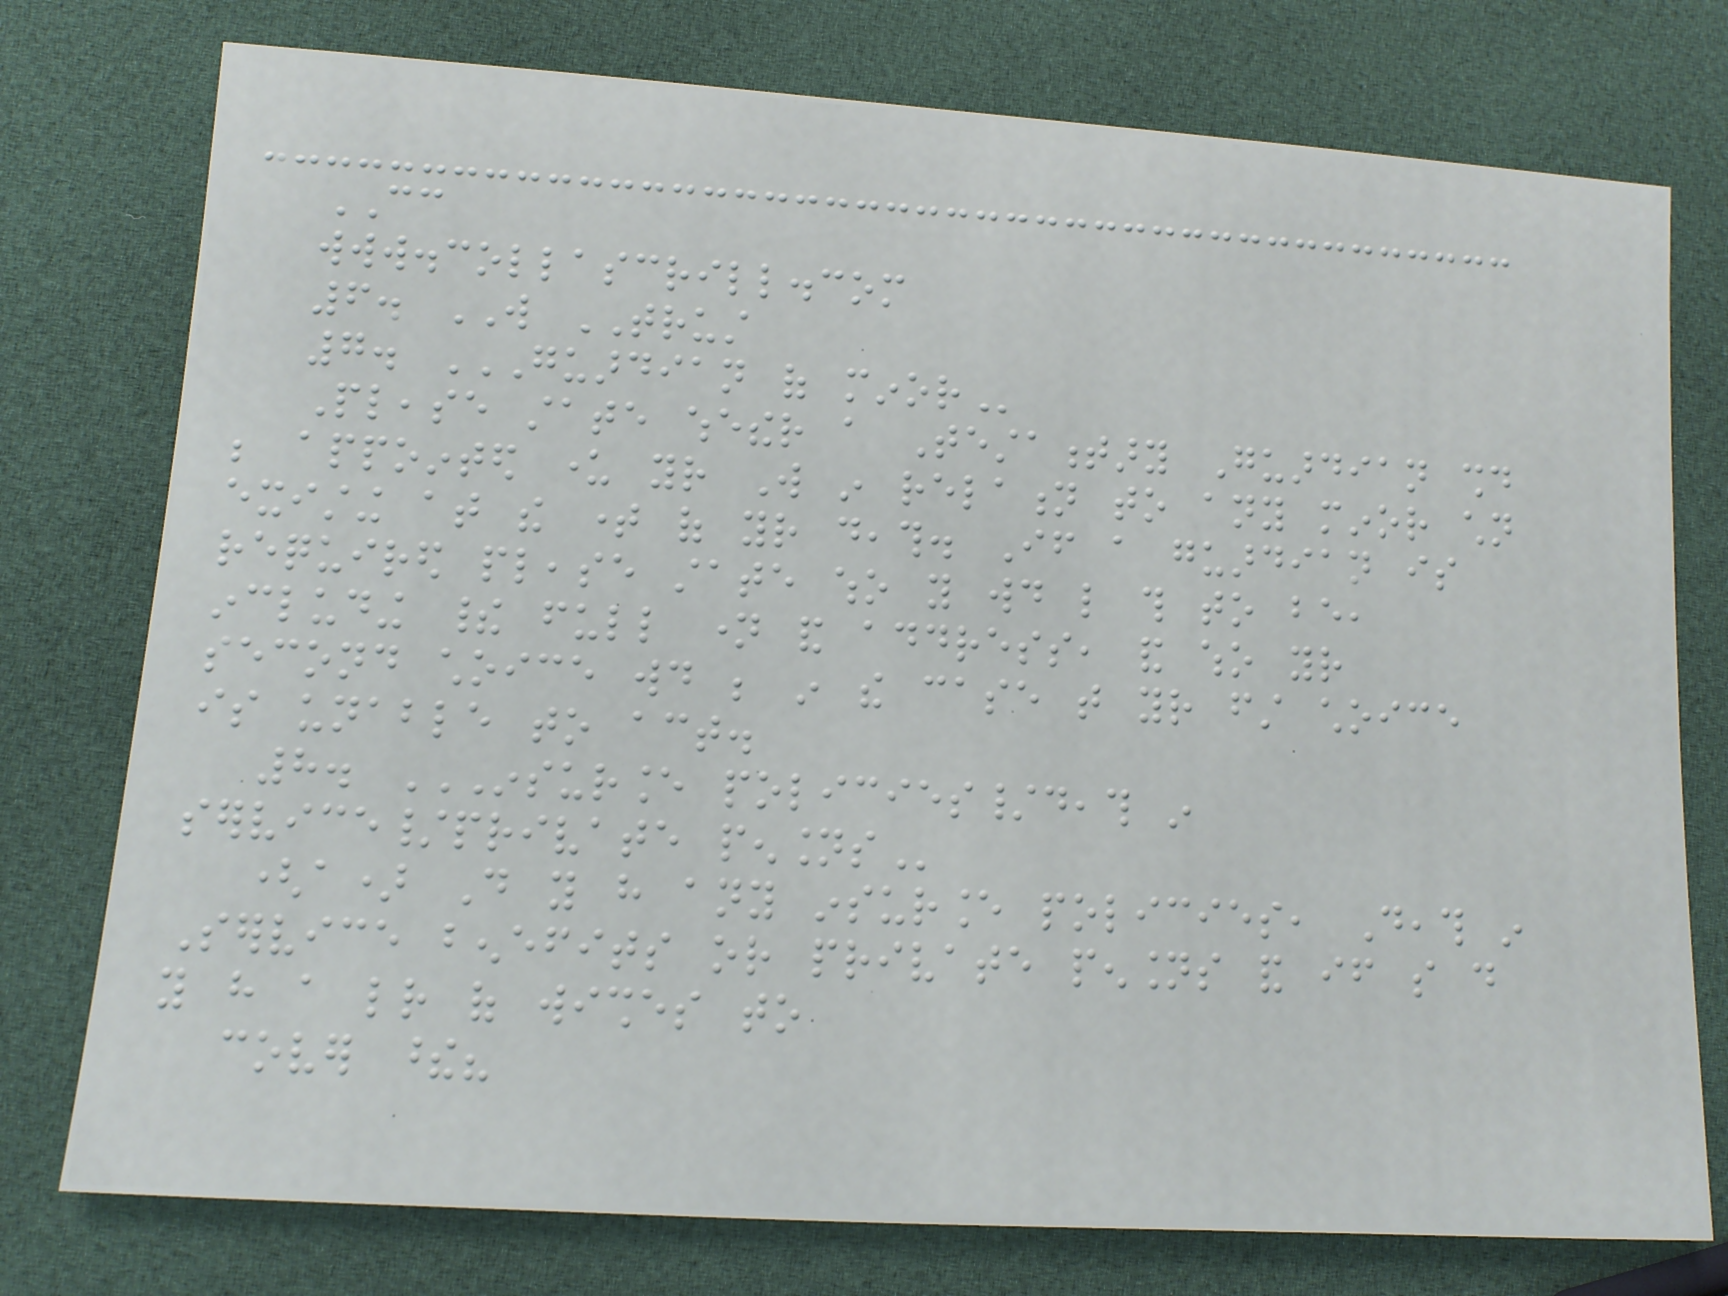CC
www.collascrill.com
6. WILL TRUST
7. GUARDIAN OF MINOR
Please state whether a Testamentary Guardian should
be appointed under your Will in relation to any minor children
existing at the time of your death. If a guardian is
required please state who you would like this to be,
including their full name and address, and who your
second choice would be in the case that your first choice
is unable to act.
8. INSURANCE POLICIES/DEATH IN
SERVICE/PRIVATE PENSIONS
(a) Do you have any insurance policies, Death in
Service benefits or private pensions and if so do
you have a letter of wishes to
cover these?
